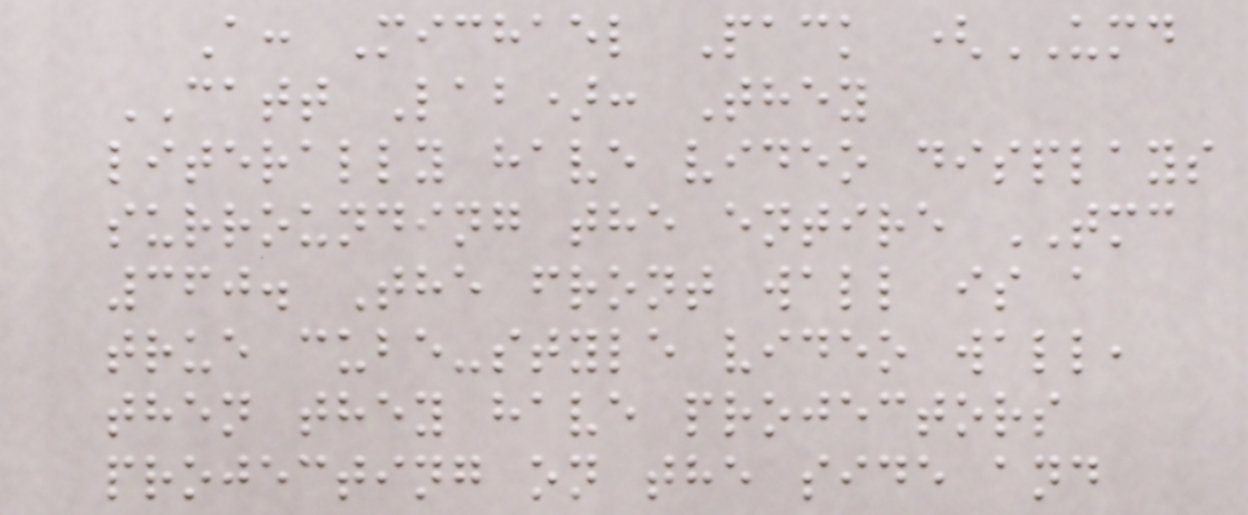A: Michael Pack (UMD
CATT Lab): They
literally have video displays
surrounding the entire TMC
360. The front wall is a
true cube-style video wall,
then they have projectors
projecting on the side and
